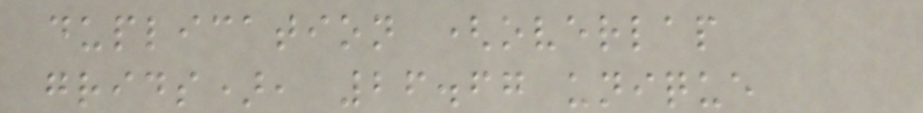duplication (overlap
grids), 26.67 unique
